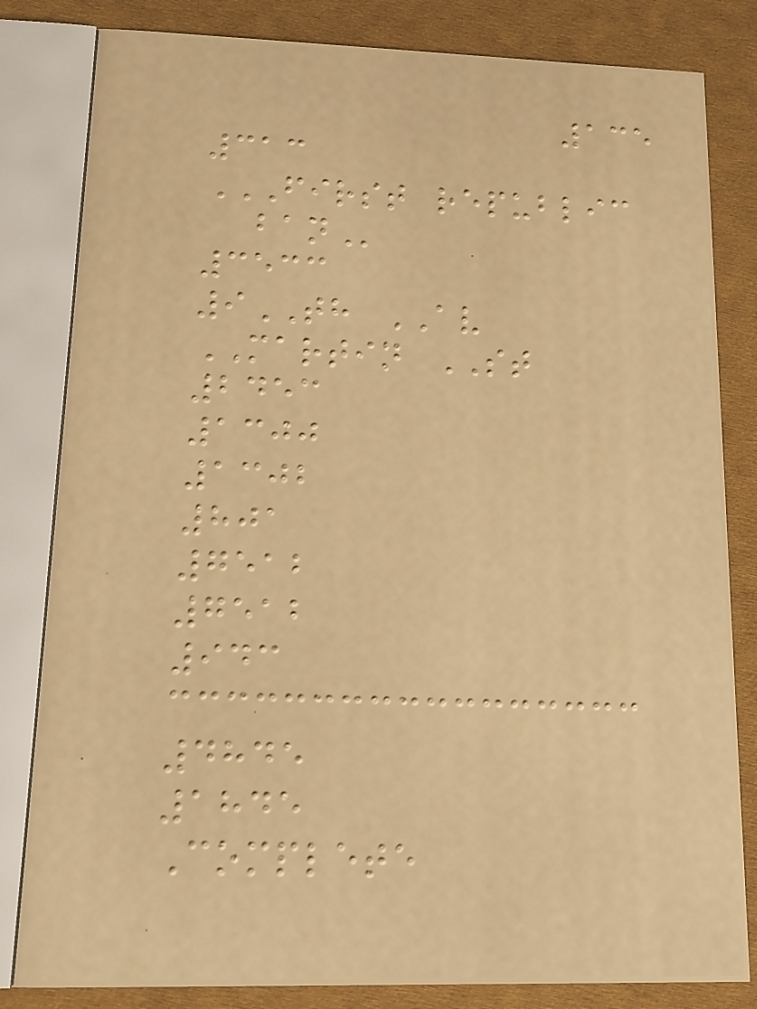135
313
FIRST REPUBLIC
BAN
3533
9TH AV
MARTIN ST
2453
1300
1302
801
7512
7512
943
4845
1845
Complete
